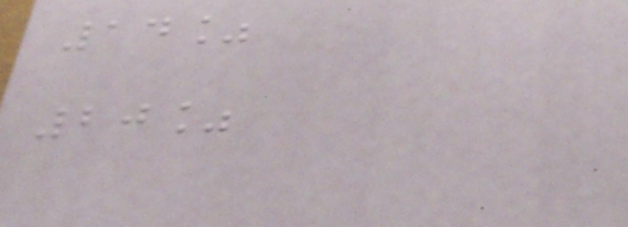14%
20%
